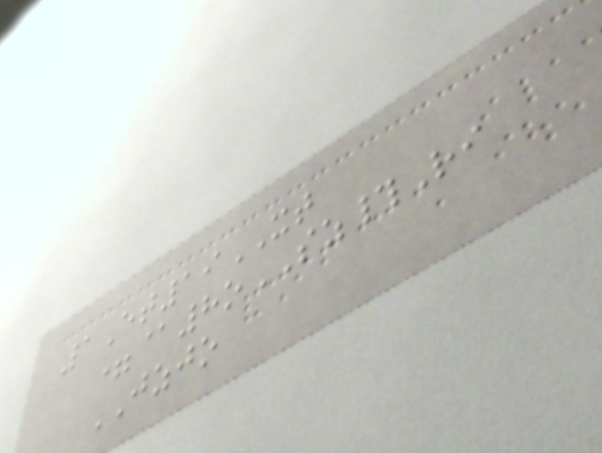1Et19XT
=@8oSZ#Ri
JZJO
